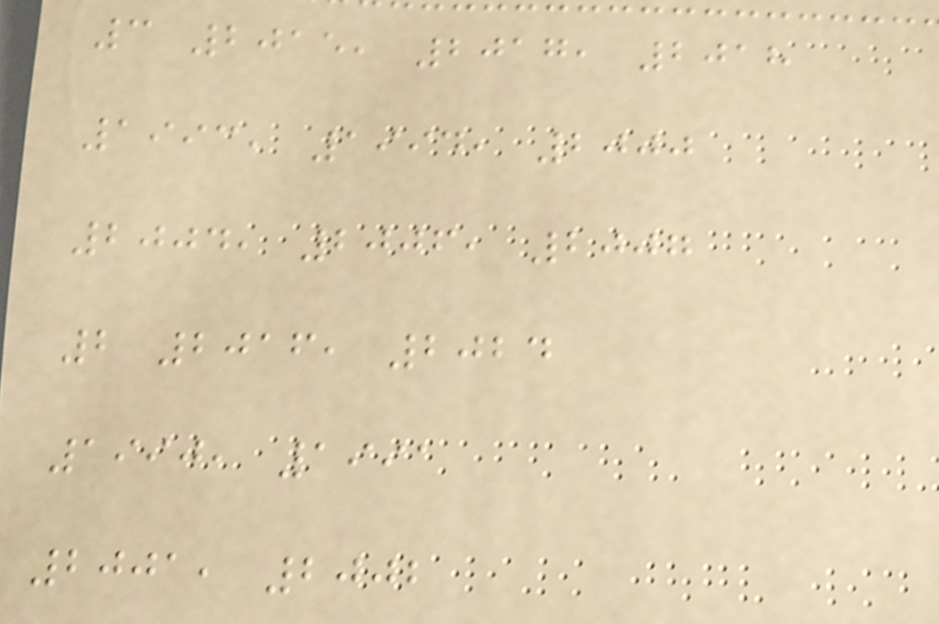3 2015, 2017, 2018
1993, 1994, 2000
2004, 2006, 2007
2 2016, 2024
1990, 1991
2001, 2002
